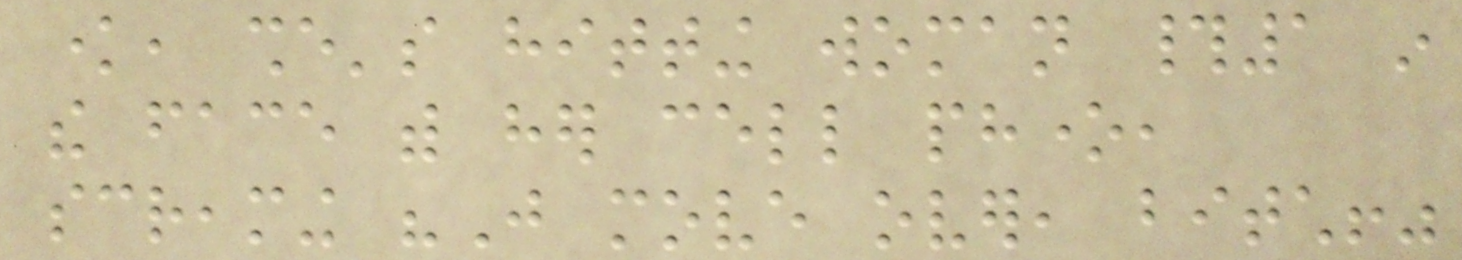know, she's hitting woman #1 in
the face with her cell phone,
screaming "Just move over, bitch!"
